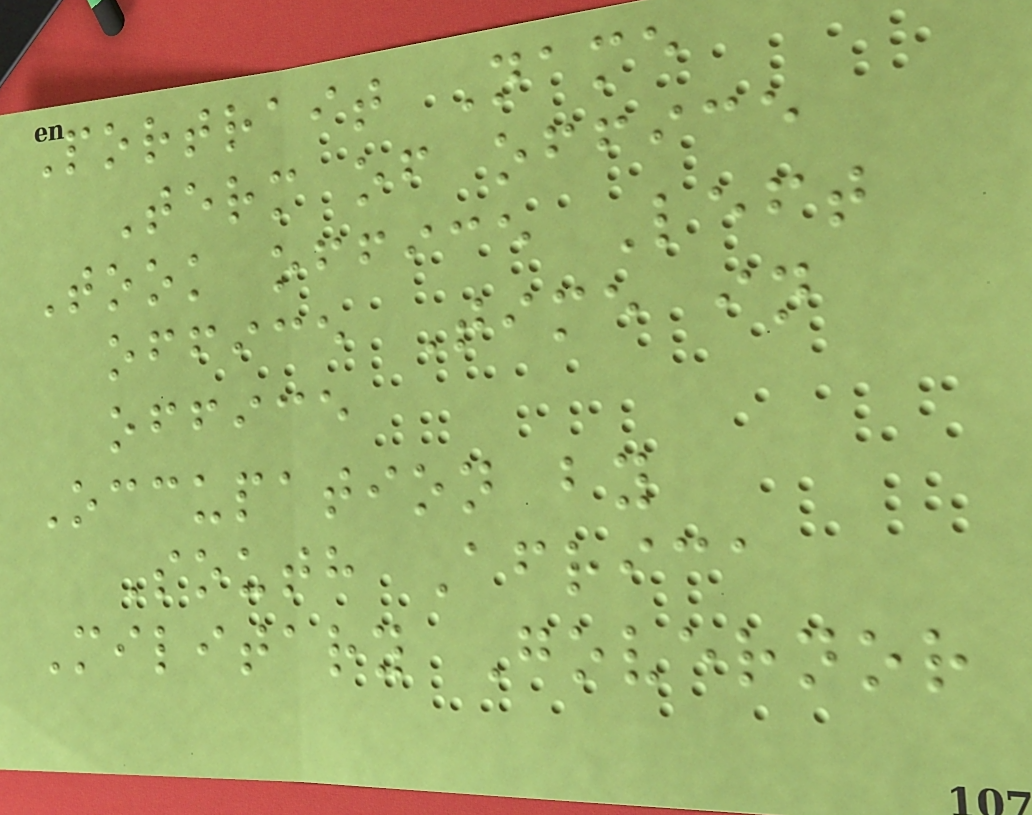Portrait Name
Term of office
Took office Left
office Time in
office
Occupation by
South Africa
Military Governor
